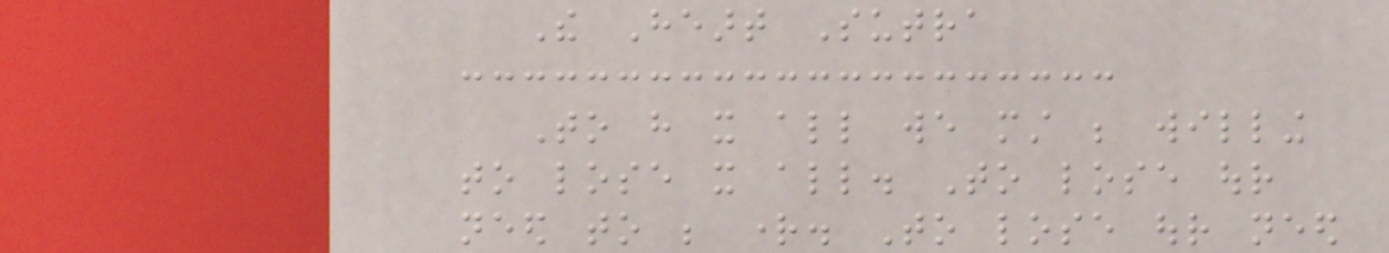The Heart Sutra
To have it all we must be willing
to lose it all. To lose our
need to be right. To lose our need
